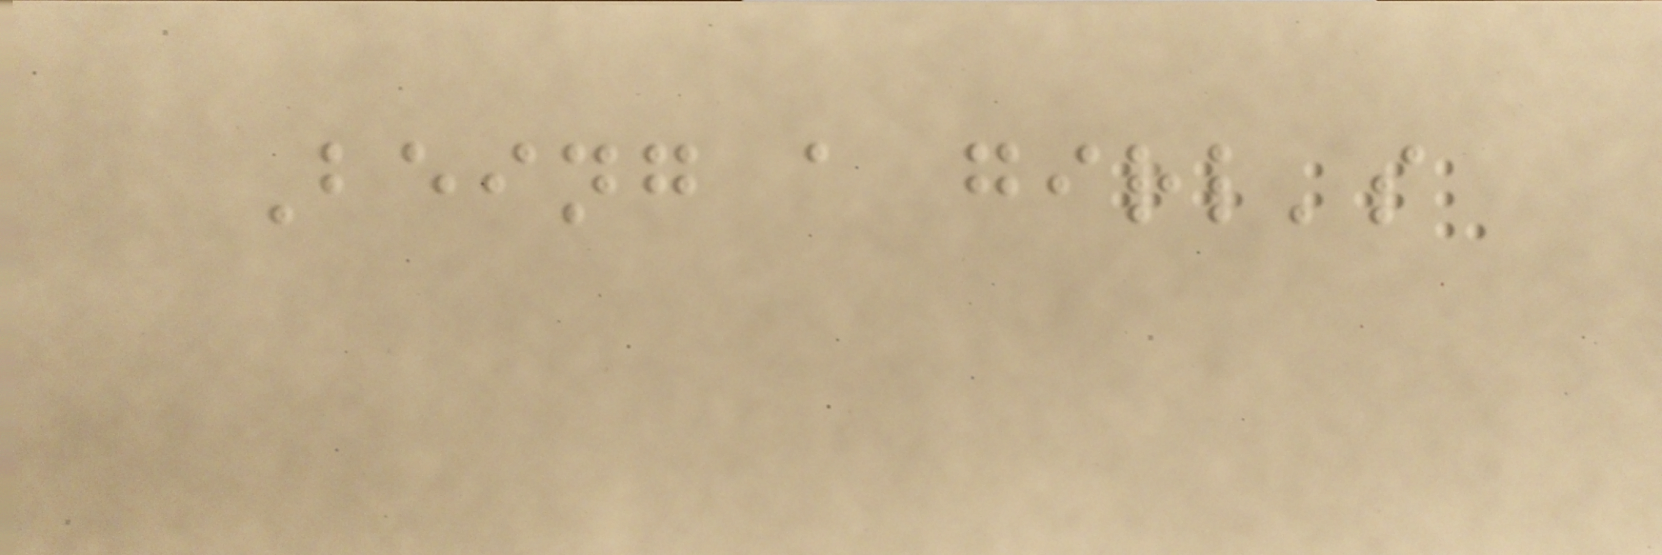Being a girl's
